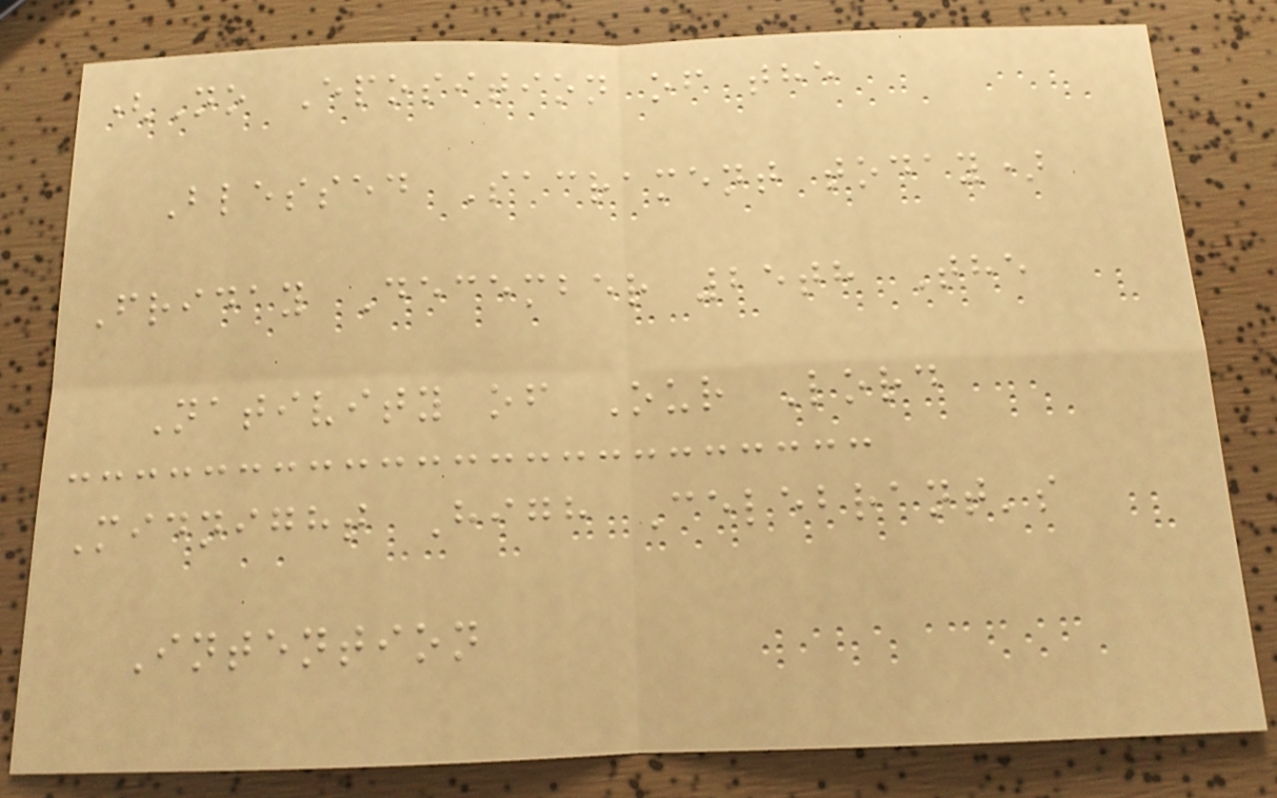(No Eposition of the
Blessed Sacrament today)
Friday December 25th The
Nativity of Our Lord
Midnight High Celebrant's
Intention
